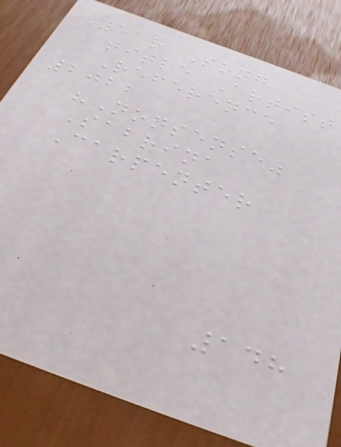Year Song
title Artist
Reference
2022
"Nonsense"
Sabrina
Carpenter
148
